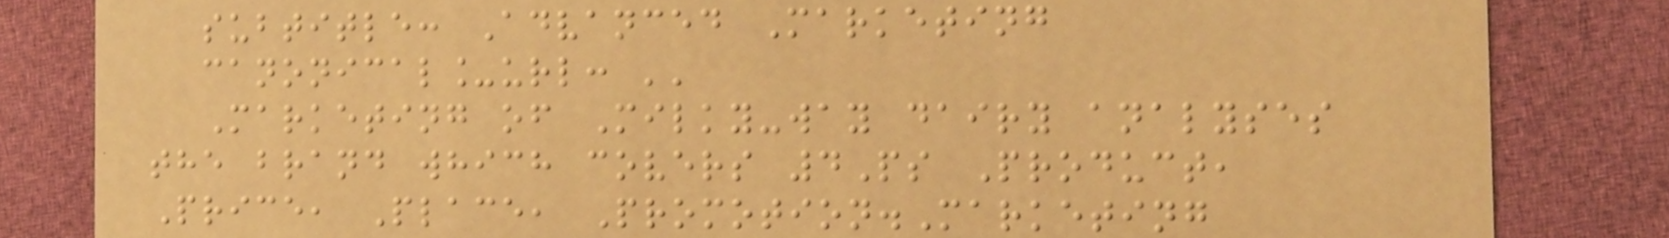subtitle: Advanced Marketing
canonical_url: ''
Marketing of Milky-way dairy analyses
the brand which covers 4Ps Product,
Price, Place, Promotion.Marketing
